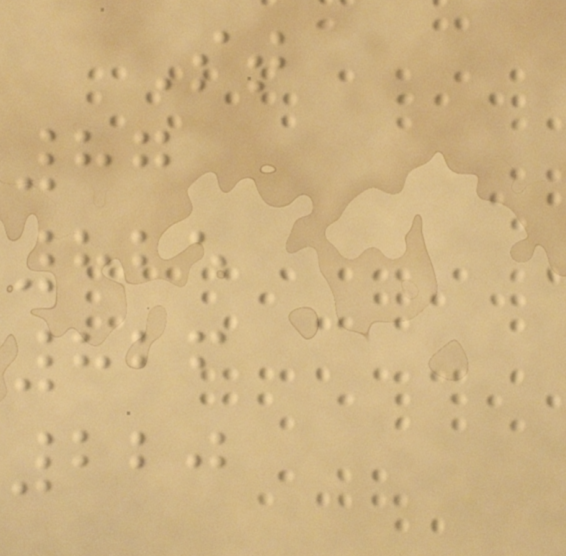St
87
825
826
220
